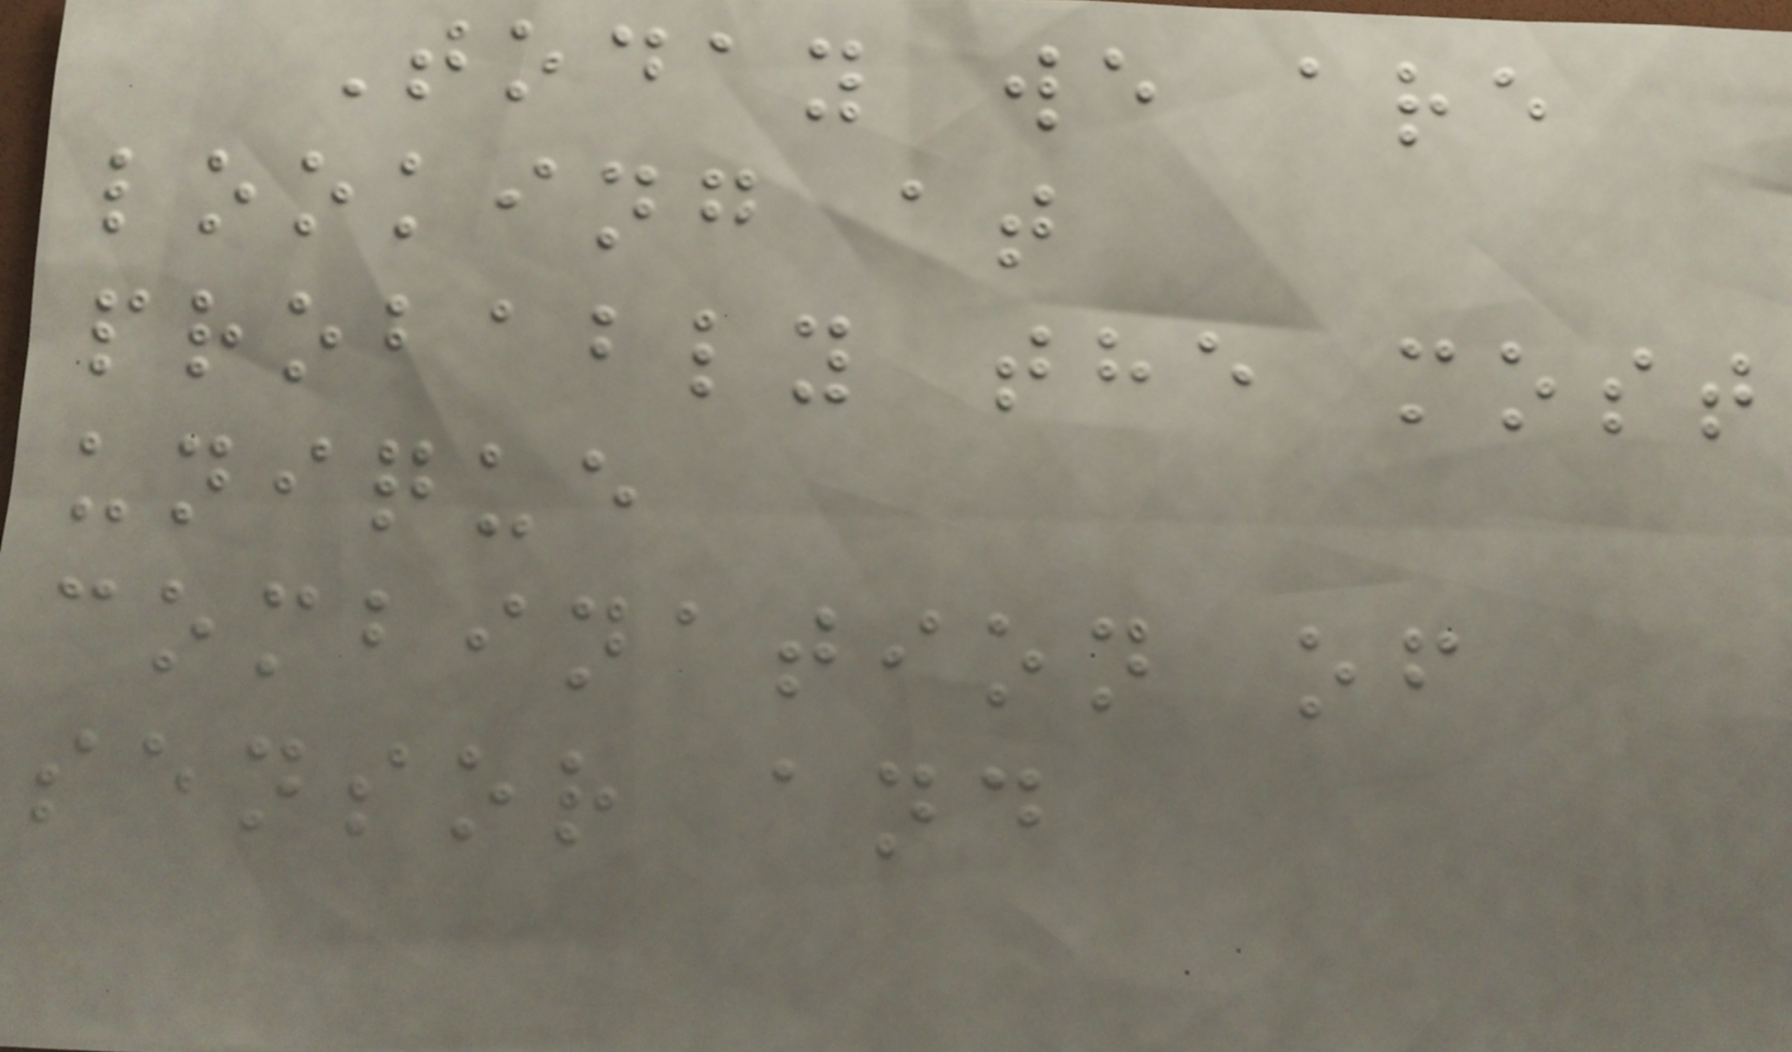Today we are
looking at
probably the most
unique
combination of
sensor and
